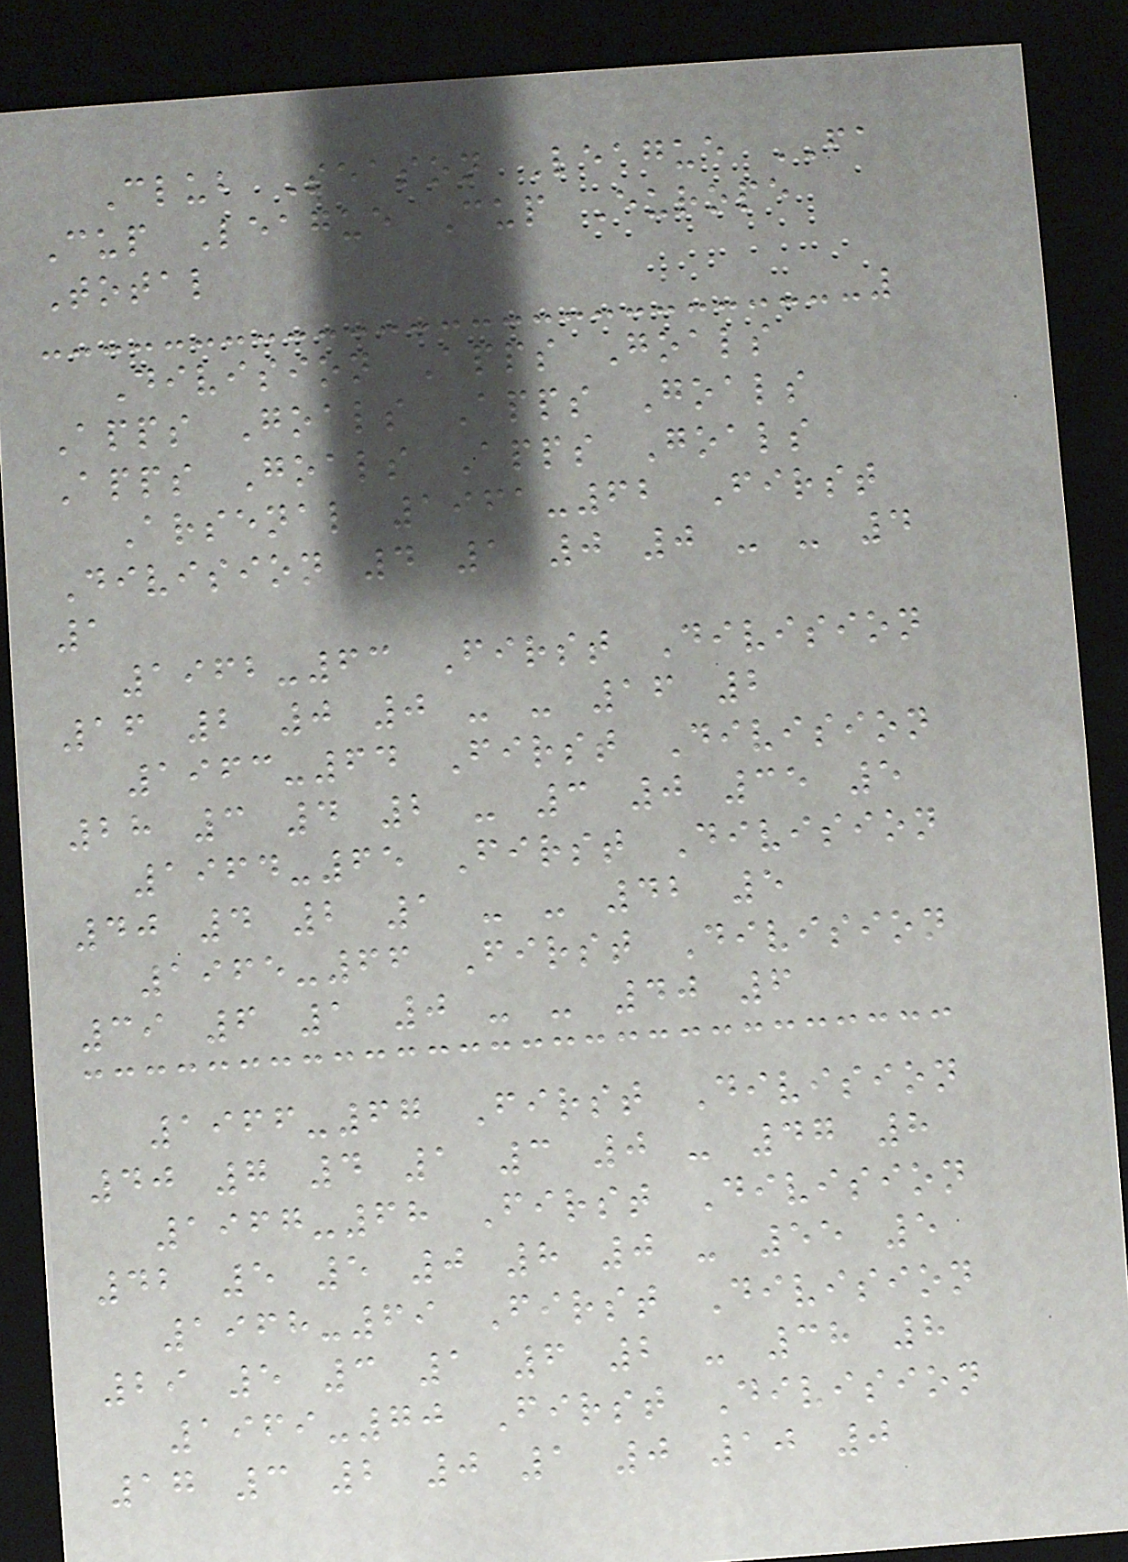Club Season League FA
Cup League Cup Europe
Total
Division Apps Goals
Apps Goals Apps Goals
Apps Goals Apps Goals
Arsenal 1961-62 First
Division 4 1 0 0 - - 4
1
1962-63 First Division
16 2 0 0 - - 16 2
1963-64 First Division
28 3 4 2 - 3 0 35 5
1964-65 First Division
40 4 2 1 - - 42 5
1965-66 First Division
39 6 1 0 - - 40 6
1966-67 First Division
40 7 4 1 3 0 - 47 8
1967-68 First Division
42 5 5 0 8 0 - 55 5
1968-69 First Division
29 5 3 1 6 2 - 38 8
1969-70 First Division
17 3 2 0 1 0 10 0
